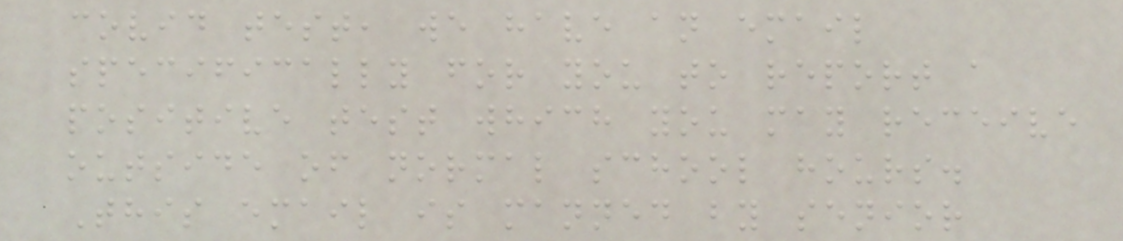covid test, we have an email
specifically for you to report a
positive test which you may receive
outside of normal school hours.
This email is manned by senior
